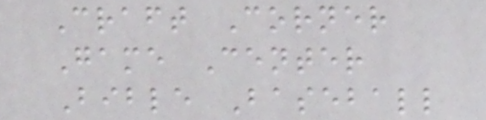Craft Corner
Game Center
Bible Baseball
